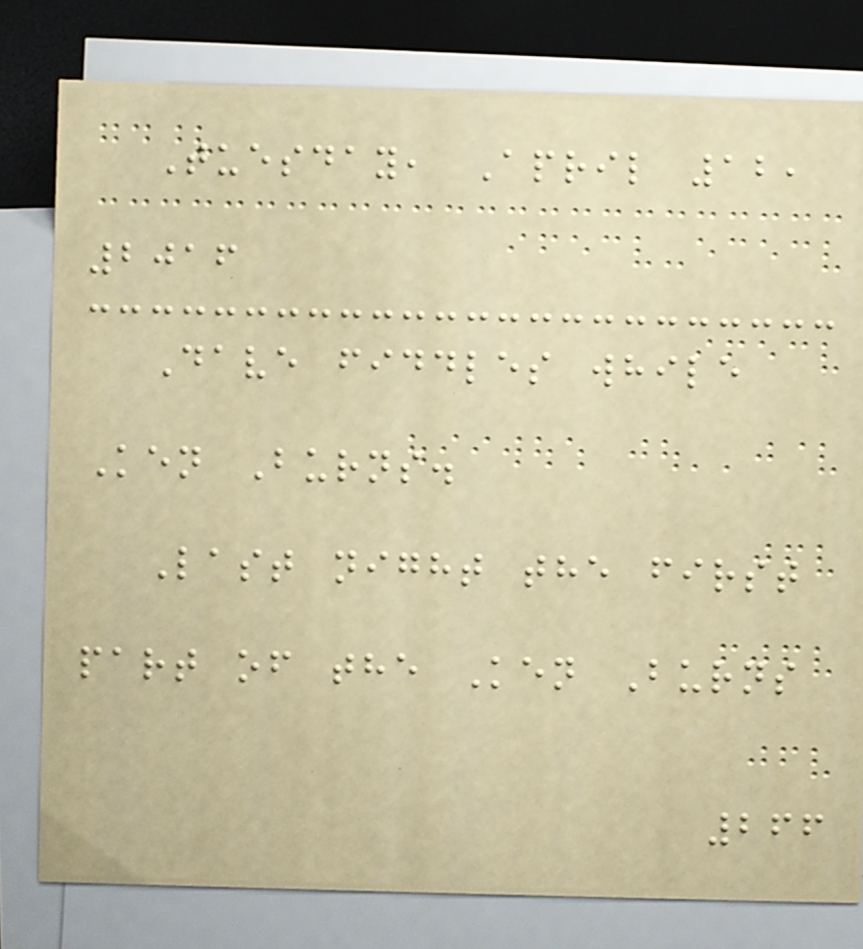Tuesday, April 12,
2016
Dave fiddles while
Ken Burns.
Last night the first
part of the Ken Burns
266
